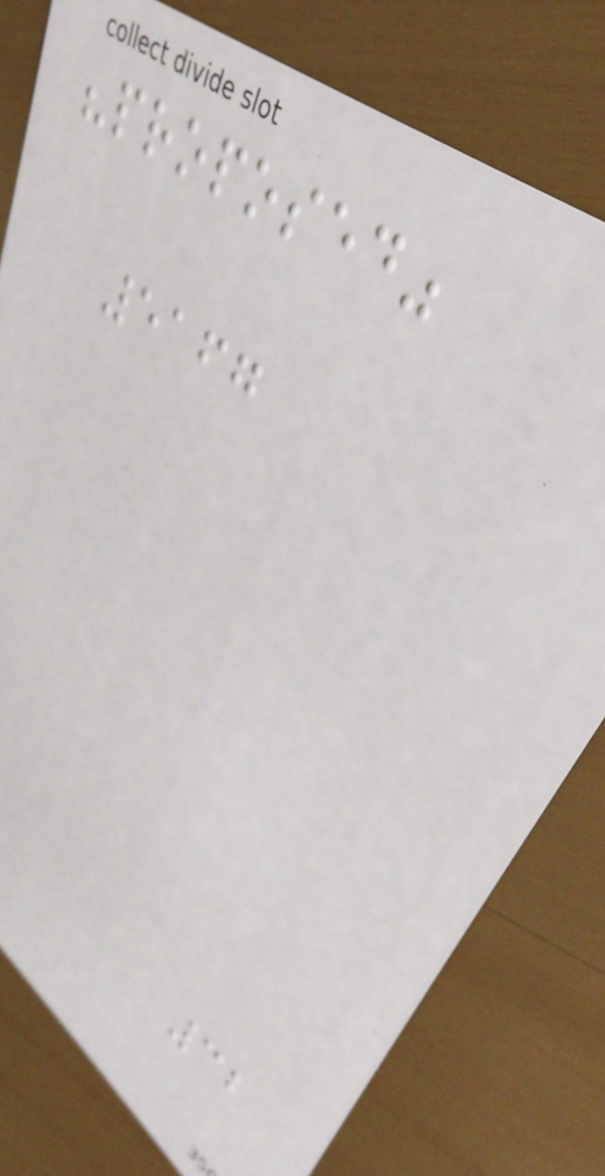"proposed"
5167
32
